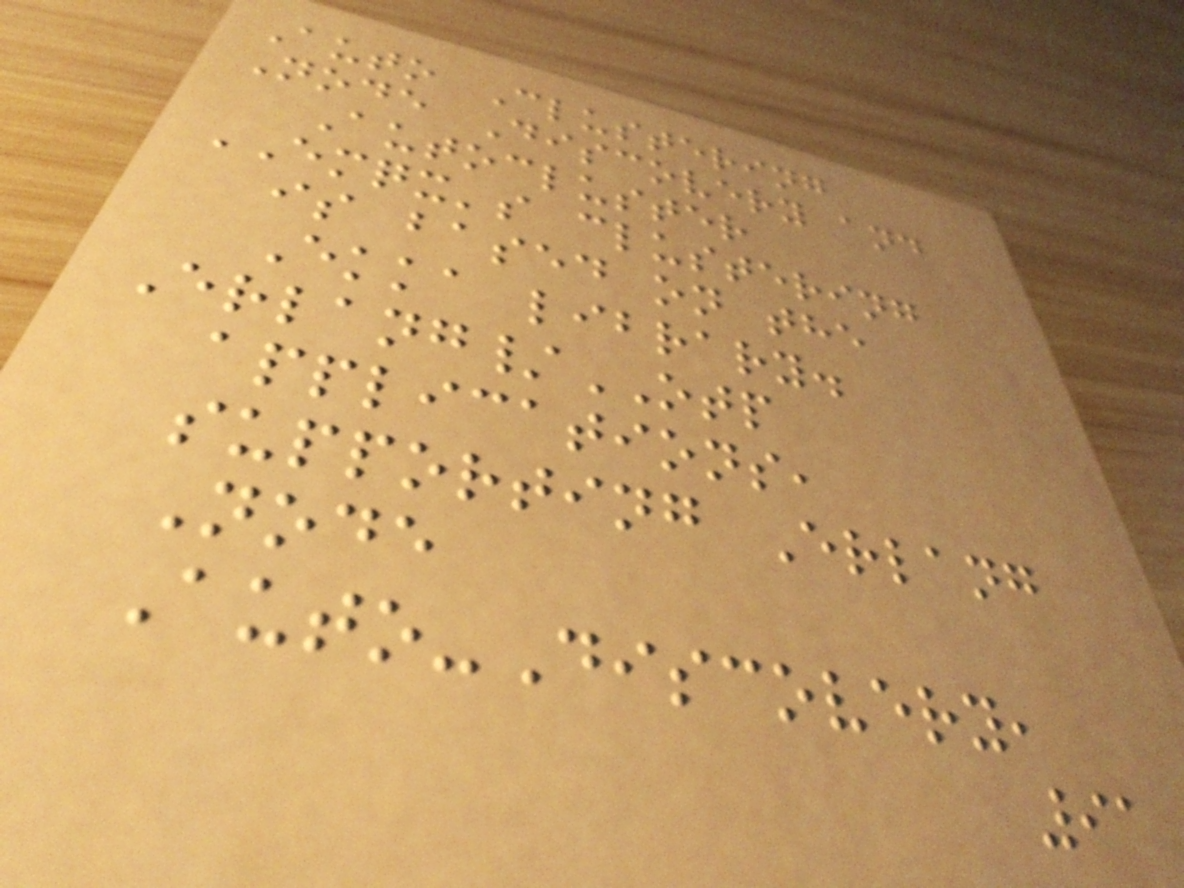Auto Clustering
Node Discovery and
Autocluster
EMQX's clustering
is based on the
Ekka library.
Erlang/OTP
applications,
supporting Erlang
Node
Auto-Discovery,
91
